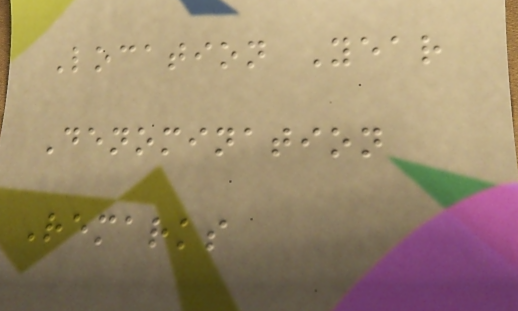Location Year
Denomination
Remarks
